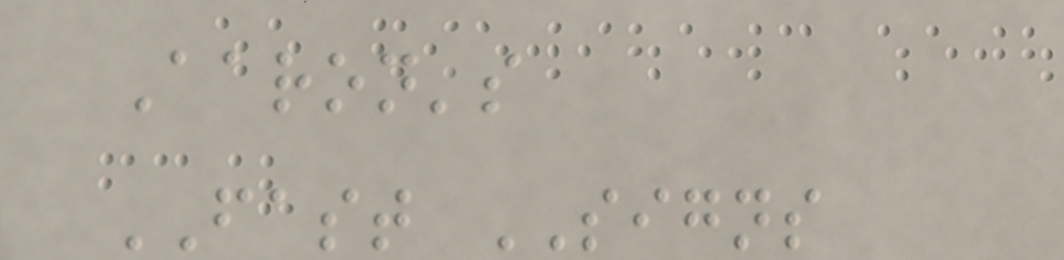Aaron's
FAST SIGNS
